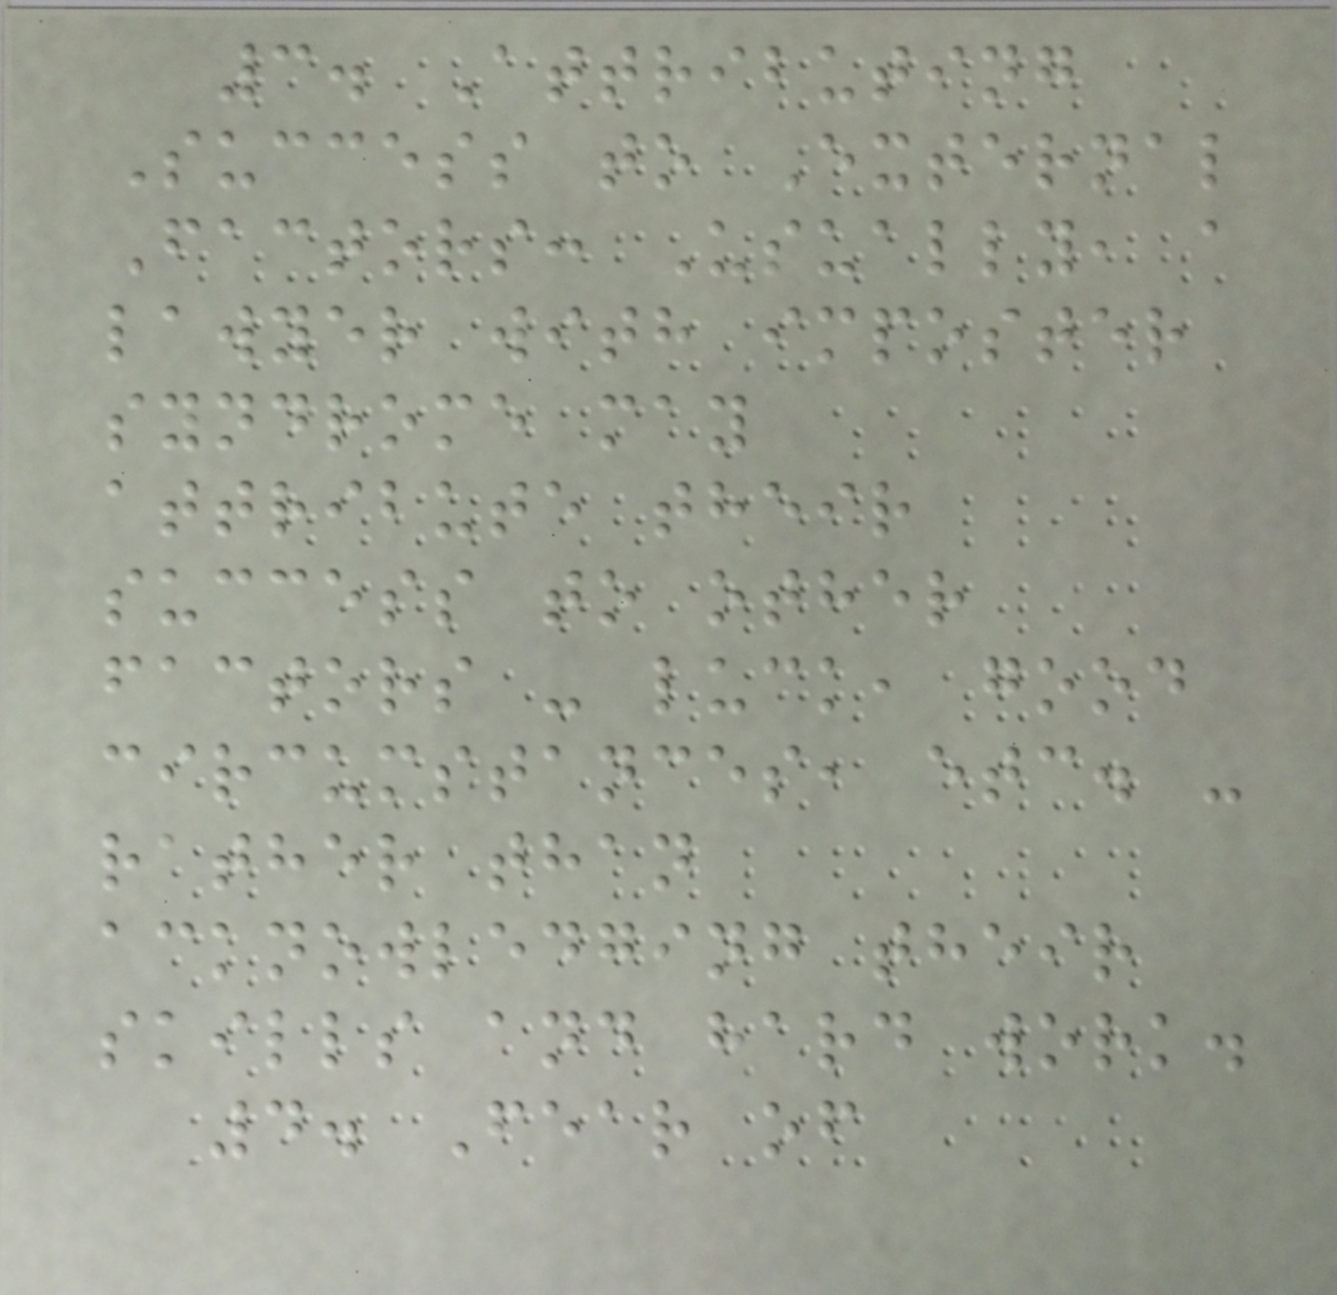3. Attributing
Success to External
Factors: Usually, a
lawyer with imposter
syndrome may
attribute their
success to other
factors - luck, good
circumstances, etc. -
rather than
acknowledging their
skills and hard work.
4. Fear of
